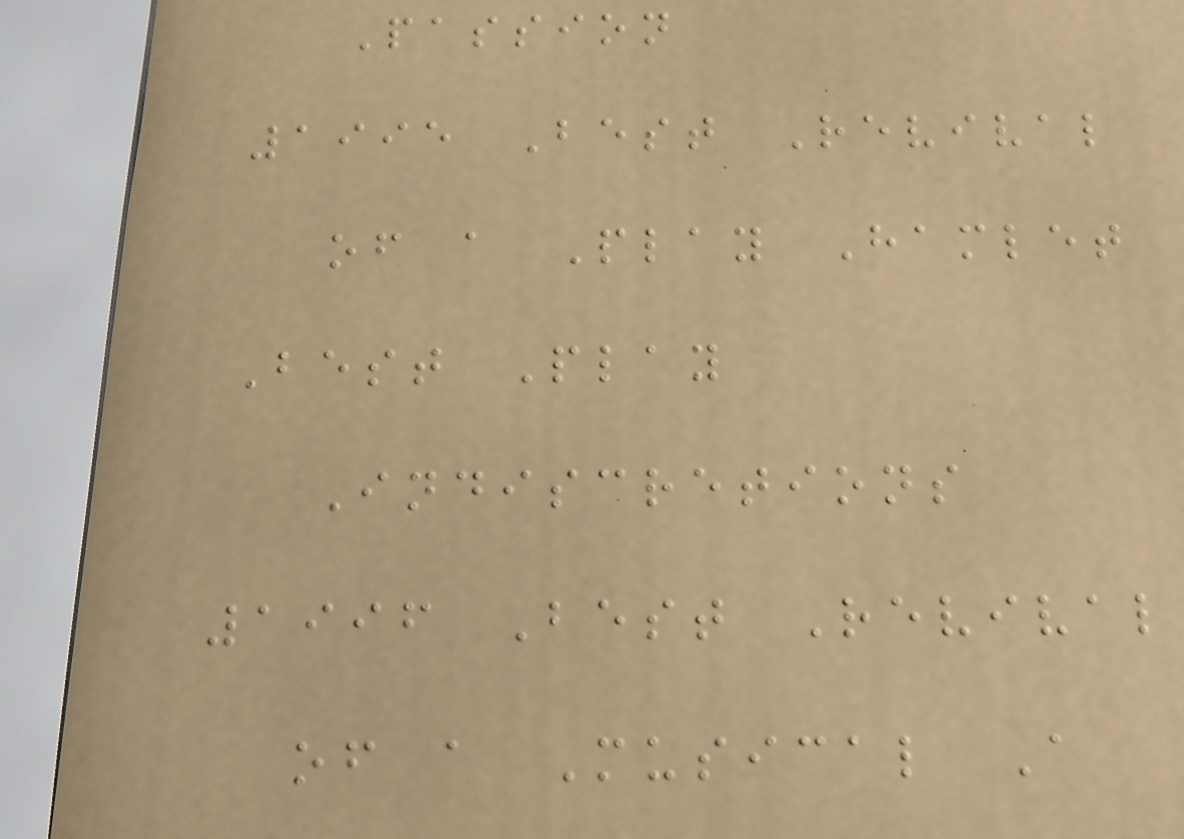Passion
1995 Best Revival
of a Play Hamlet
Best Play
Indiscretions
1996 Best Revival
of a Musical A
